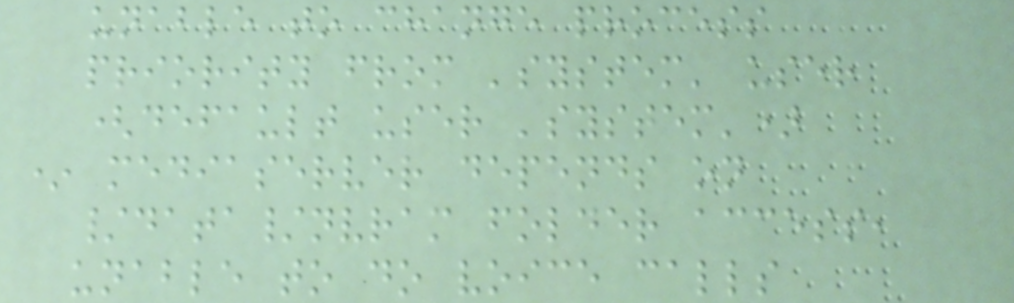unable to change process
priority from 'system' user
(default user 'system')
* mediaserver depends on
/data/nvram folder access,
unable to do voice calls
